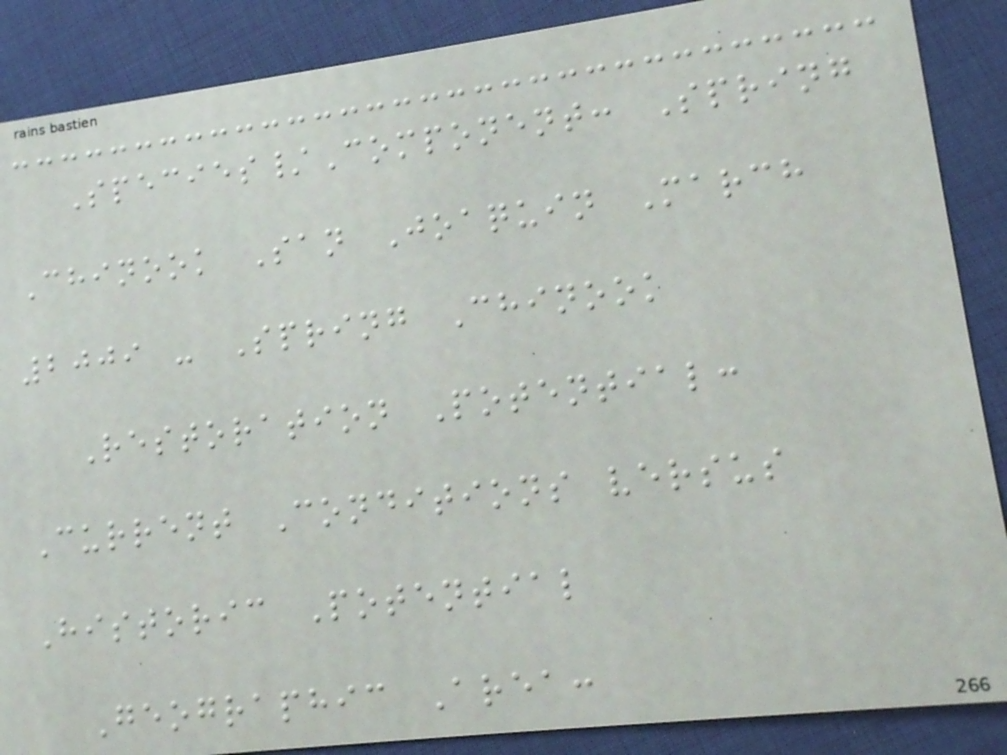Species/Component: Spring
Chinook San Joaquin March
2009 - Spring Chinook
Restoration Potential:
Current Conditions versus
Historic Potential
Geographic Area:
